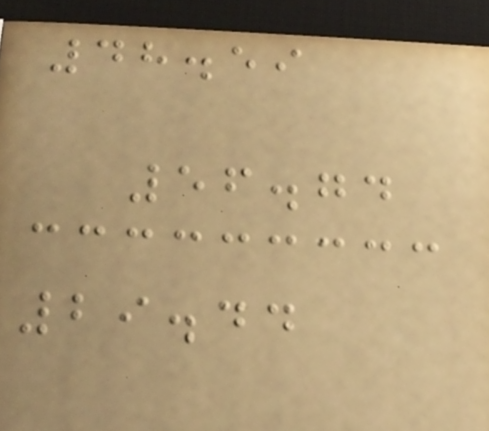48.59
56.74
29.44
